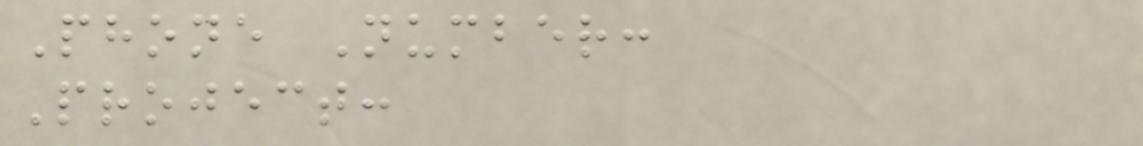Phone Number:
Project:
